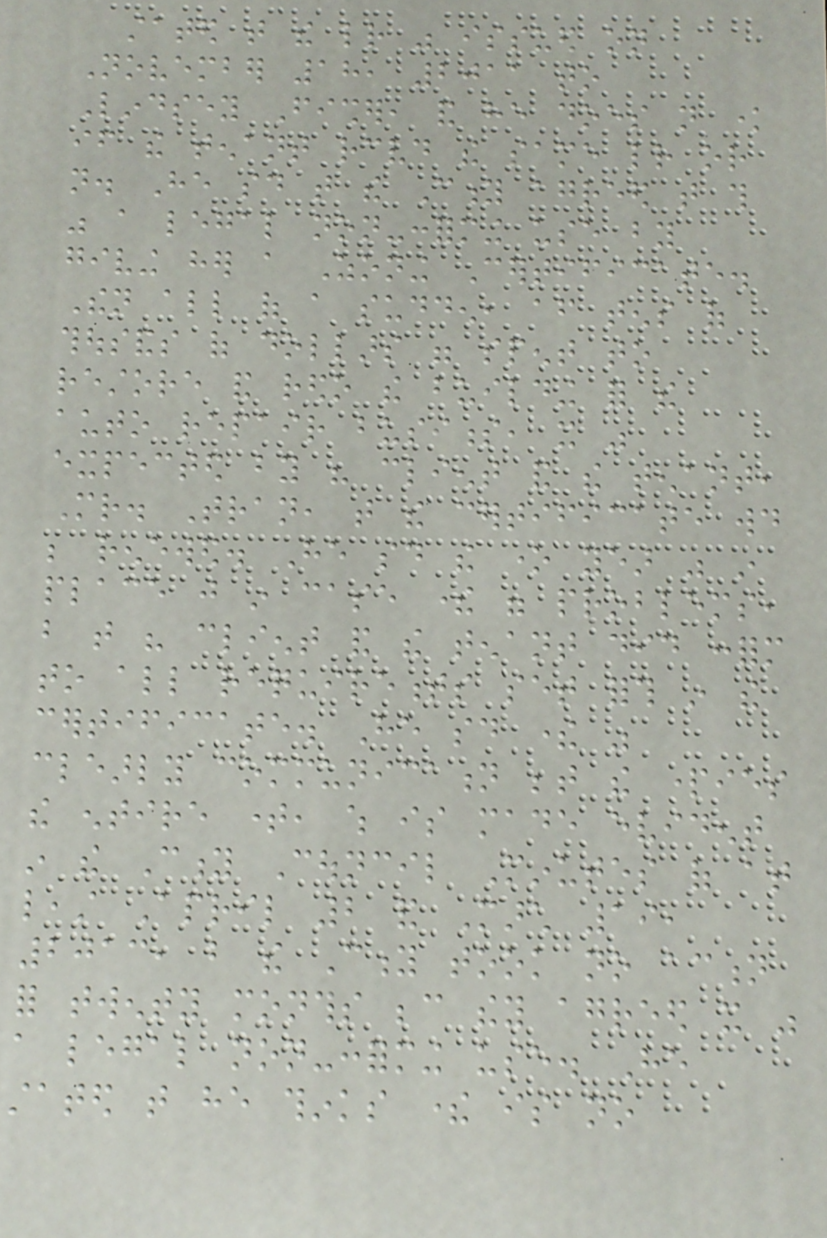stated that the letter was issued on
November 18, 2011 to
Lindsey Fisher, and he does not know
if the tenant received the same letter or
not. He said that the City agreed that this
was a legal non-conforming use by
giving her a Zoning Certificate.
Then all of a sudden, after tens of
thousands of dollars were spent to
restore and redo the building for the
auto repair business, it was
expected by his client and the tenant,
Mr. Tran, that the certificate would
be renewed. He said the one year was in
place just in case there were problems,
but that his client and the tenant did conform
to all requirements set forth in the
certificate. He said there was
clearly communication between the parties
the entire time, which is made evident
in the City Council Minutes of at
least April 2 and March 19,
2013, but the City took no action
for twenty months because they agreed it was
a legal non-conforming use. He
stated that he thinks there is no
